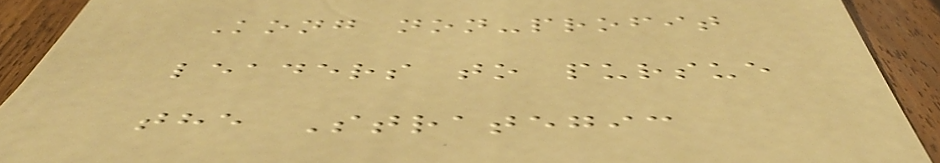Kong non-profit
leaders to pursue
the Strategic
